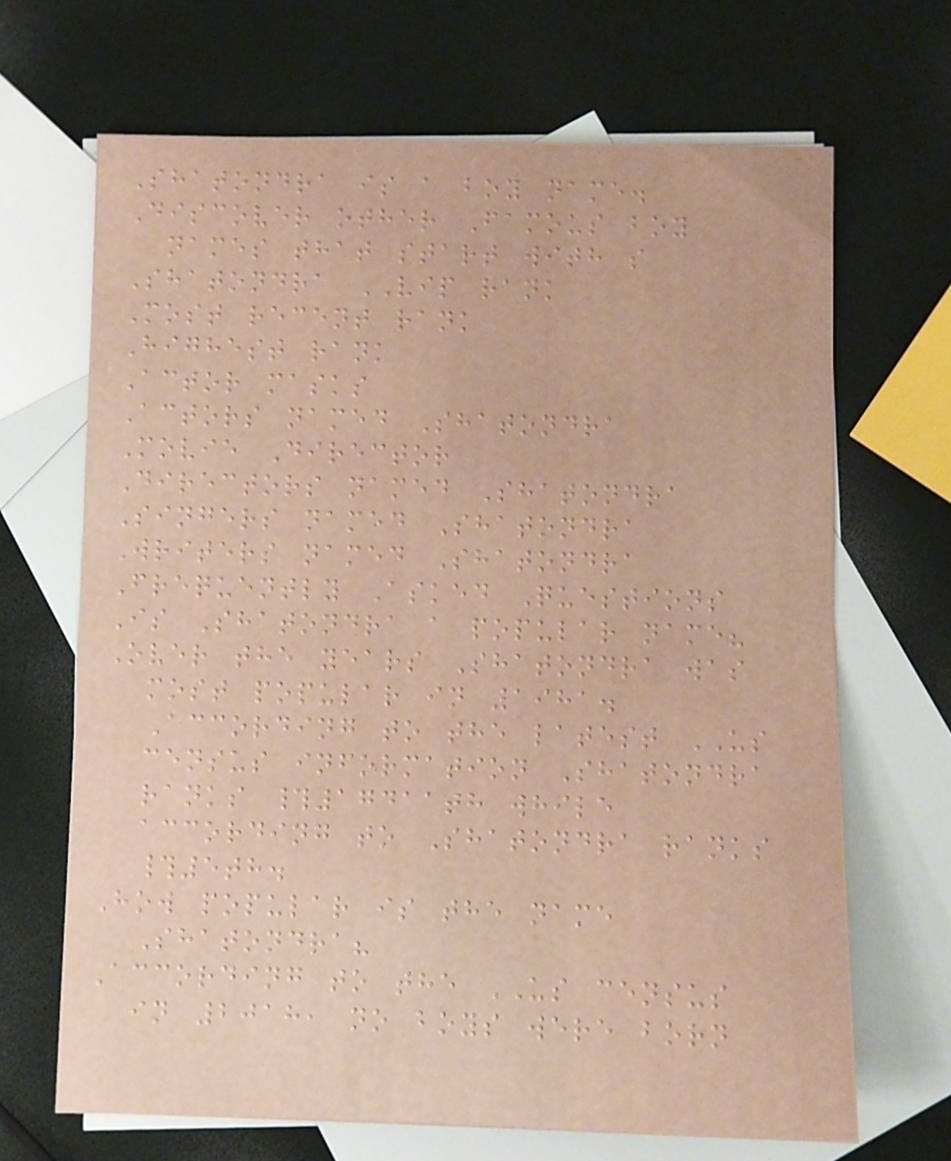Shatondra is a boy name.
Discover other Famous boy
names that start with s
Shatondra VIP rank
Most recent rank
Highest rank
Actor masks
Actors named Shatondra
Movie Director
Directors named Shatondra
Singers named Shatondra
Writers named Shatondra
Frequently Asked Questions
Is Shatondra a popular name?
Over the years Shatondra was
most popular in 1981.
According to the latest US
census information Shatondra
ranks #17411th while
according to Shatondra ranks
#5th.
How popular is the name
Shatondra?
According to the US census
in 2018, no boys were born
